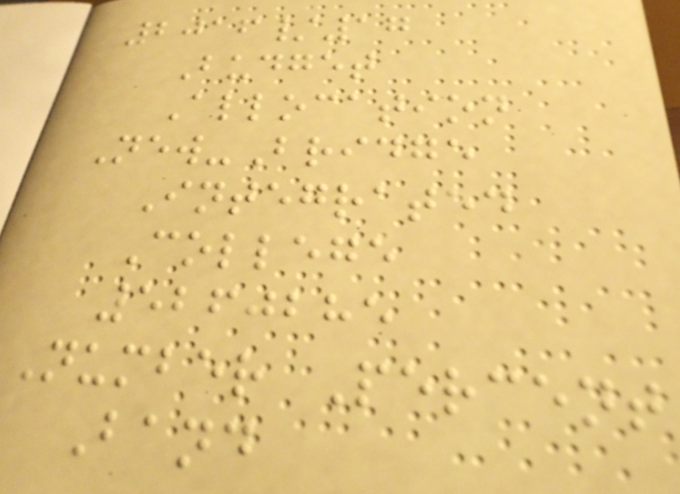2016/17
Budget
Allocation
New-Bridge
Integrated
College
5260285
Number Percent
Band
